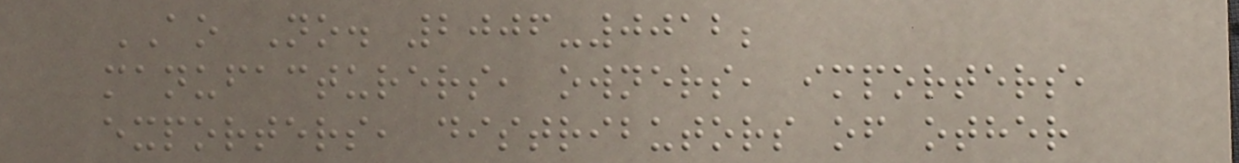AO No. 2006-0012;
manufacturers, owners, importers,
exporters, distributors of other
